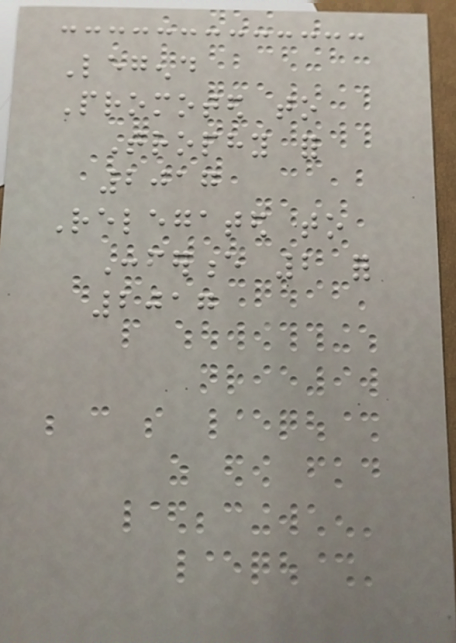Legend
Promoted to
Trophy for
2017
Relegated to
Conference 2 for
2017
